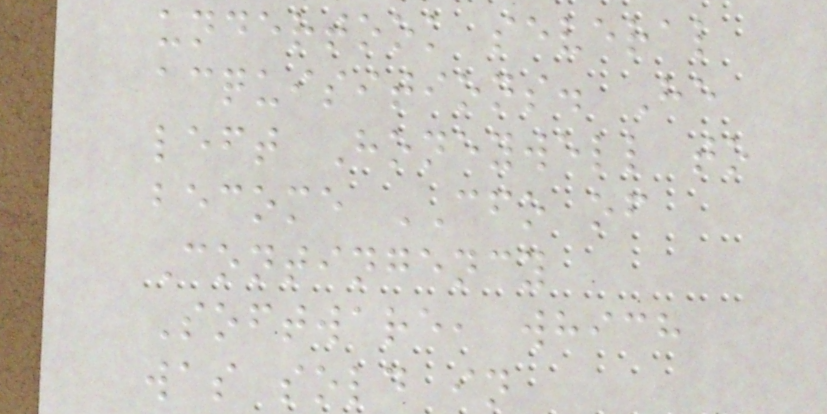undertook several
acquisitions. He
left Honeywell to
become CFO of
Contingency
Software, which
was sold in
